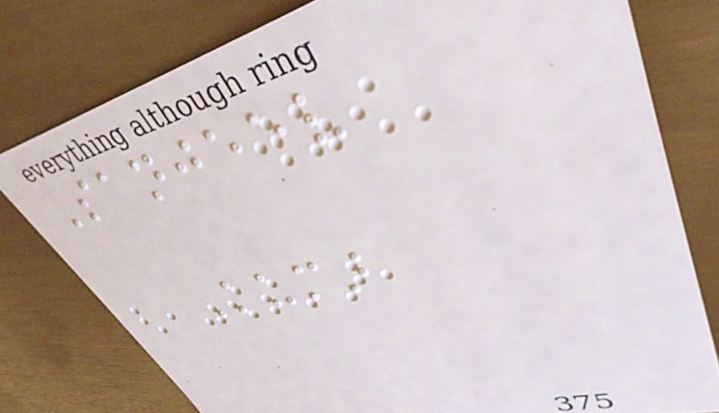Sanjeev
Kumar
